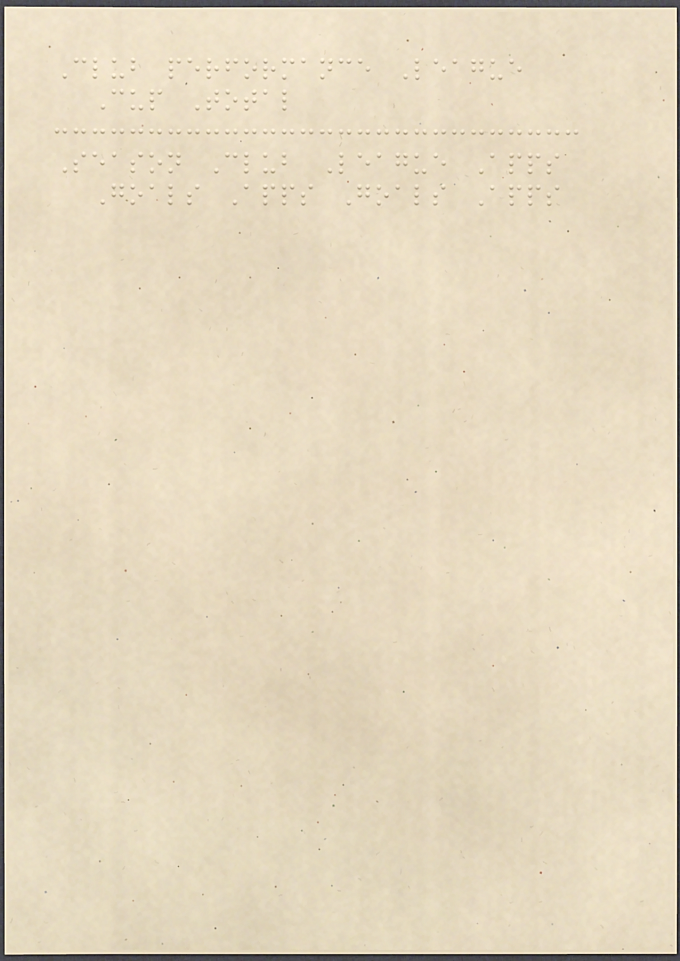Club performance League
Cup Total
Season Club League Apps
Goals Apps Goals Apps
